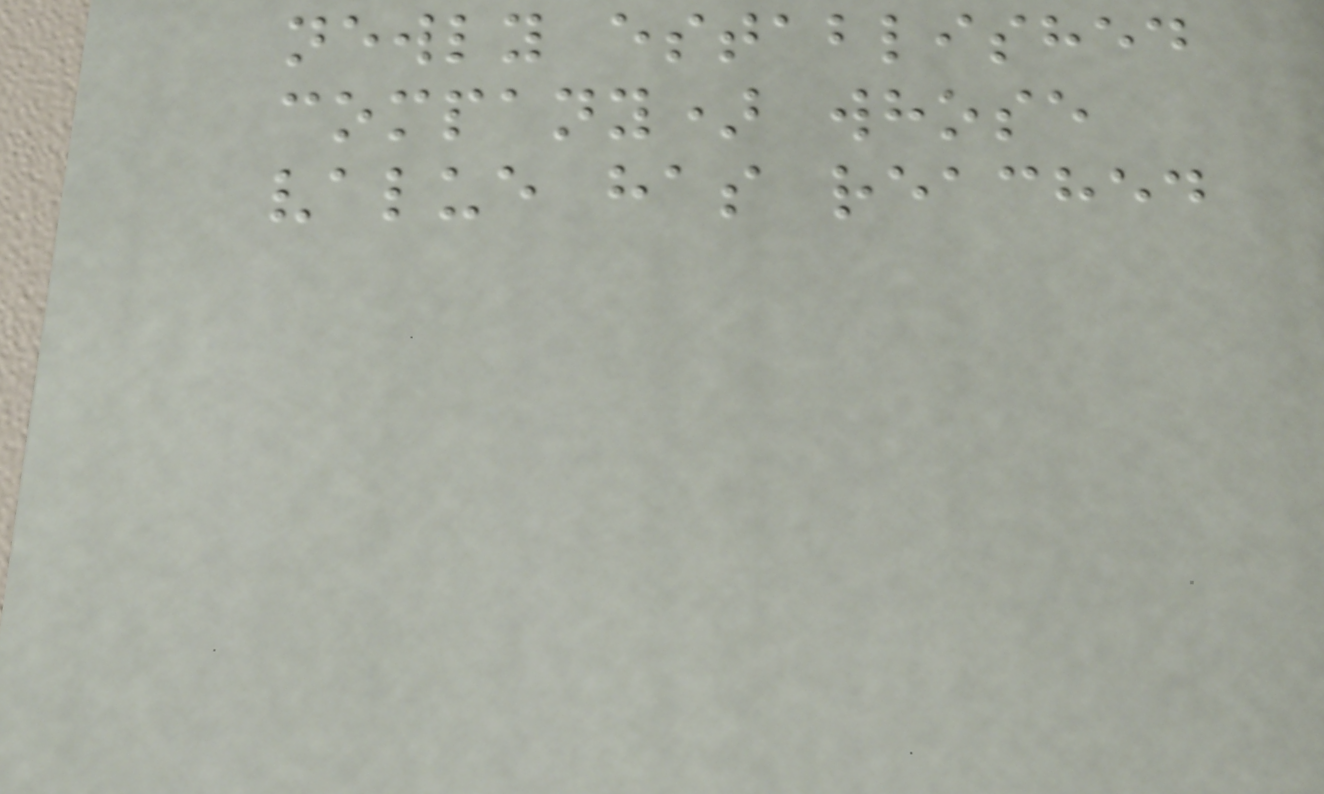newly established
company) whose
value has reached
